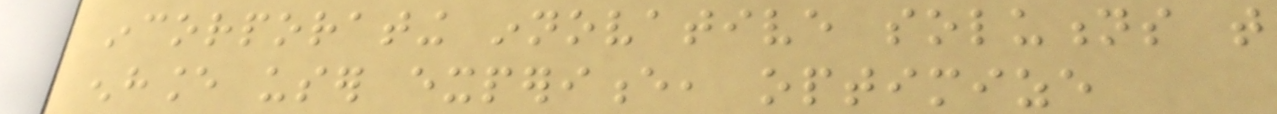incorporating innovative solutions that
enhance user experience, optimize
